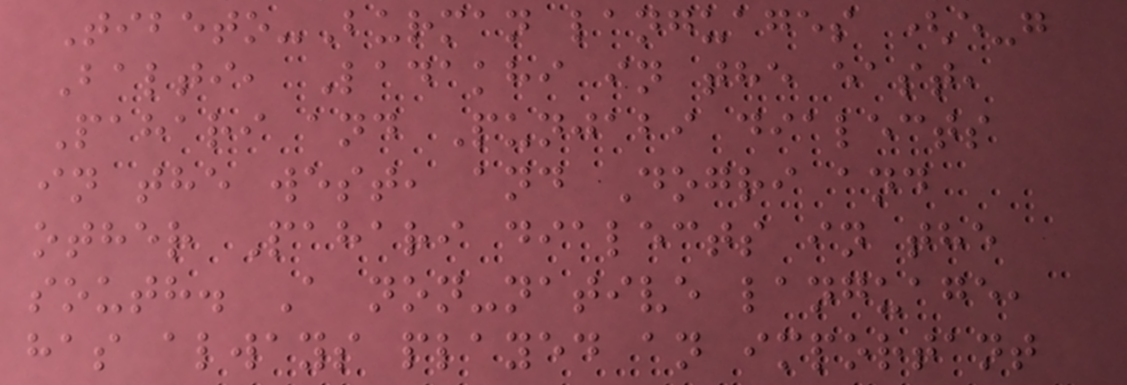Tibeto-Burman languages (e-g
Balti, Ladakhi in the east,
Pahari and Punjabi dialects
in the west, and Dogri and
other Pahari dialects in the
south. A non-native language,
has always played an important
